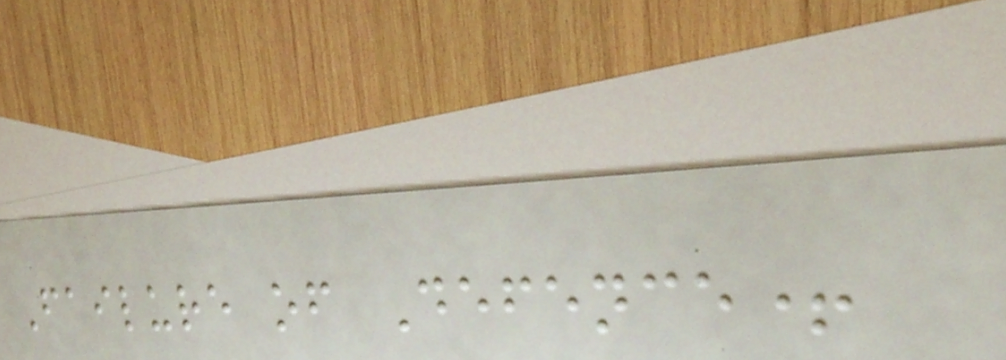Failure of Defence+
